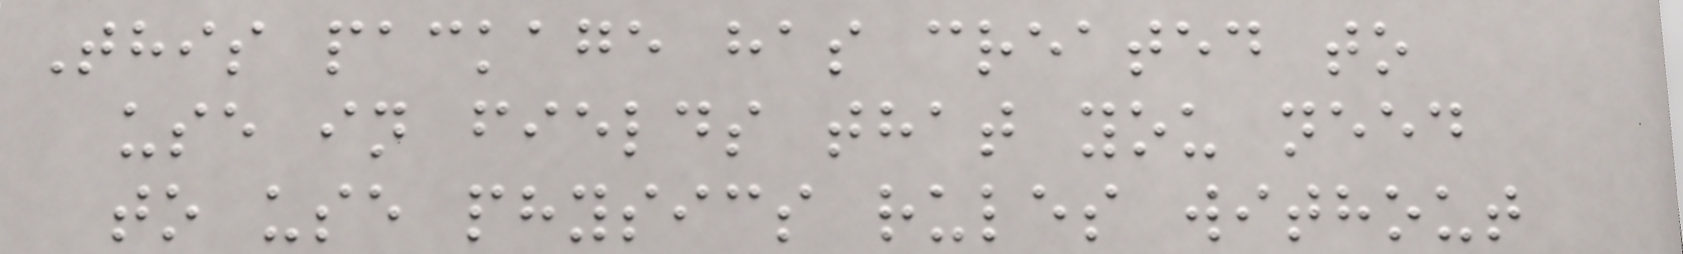This package has created to
use in fields that you need
to use physics rules without
